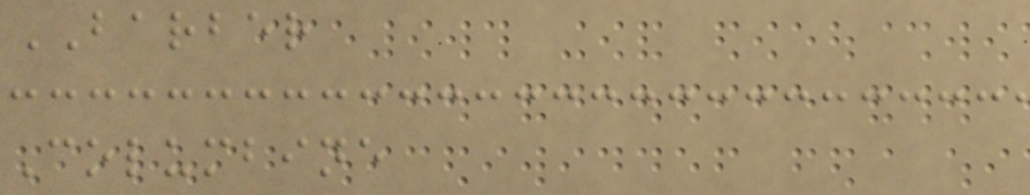BARBER
Columbine
